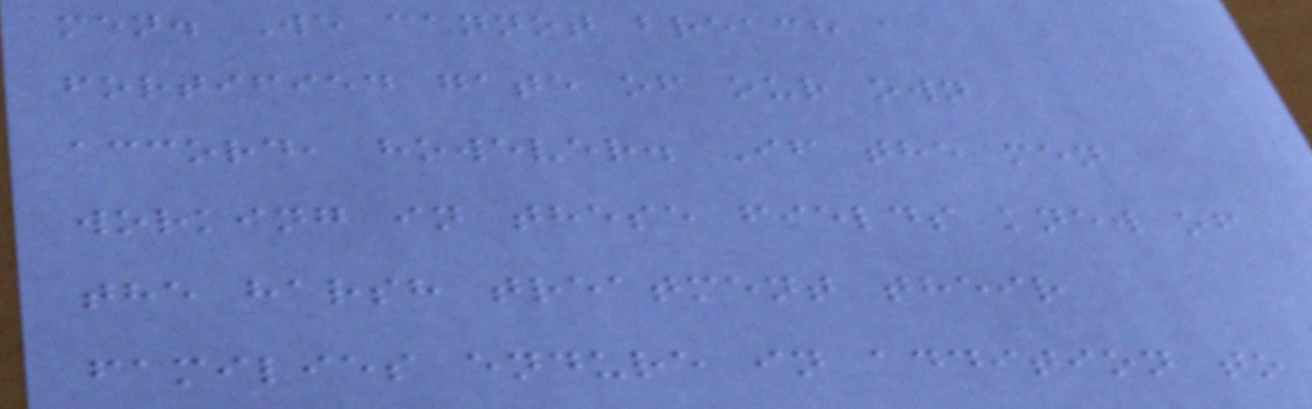men. We cannot breach a
fortified gate of our own
accord, however. If the men
working in these fields knew of
the harsh treatment their
families endure in addition to
